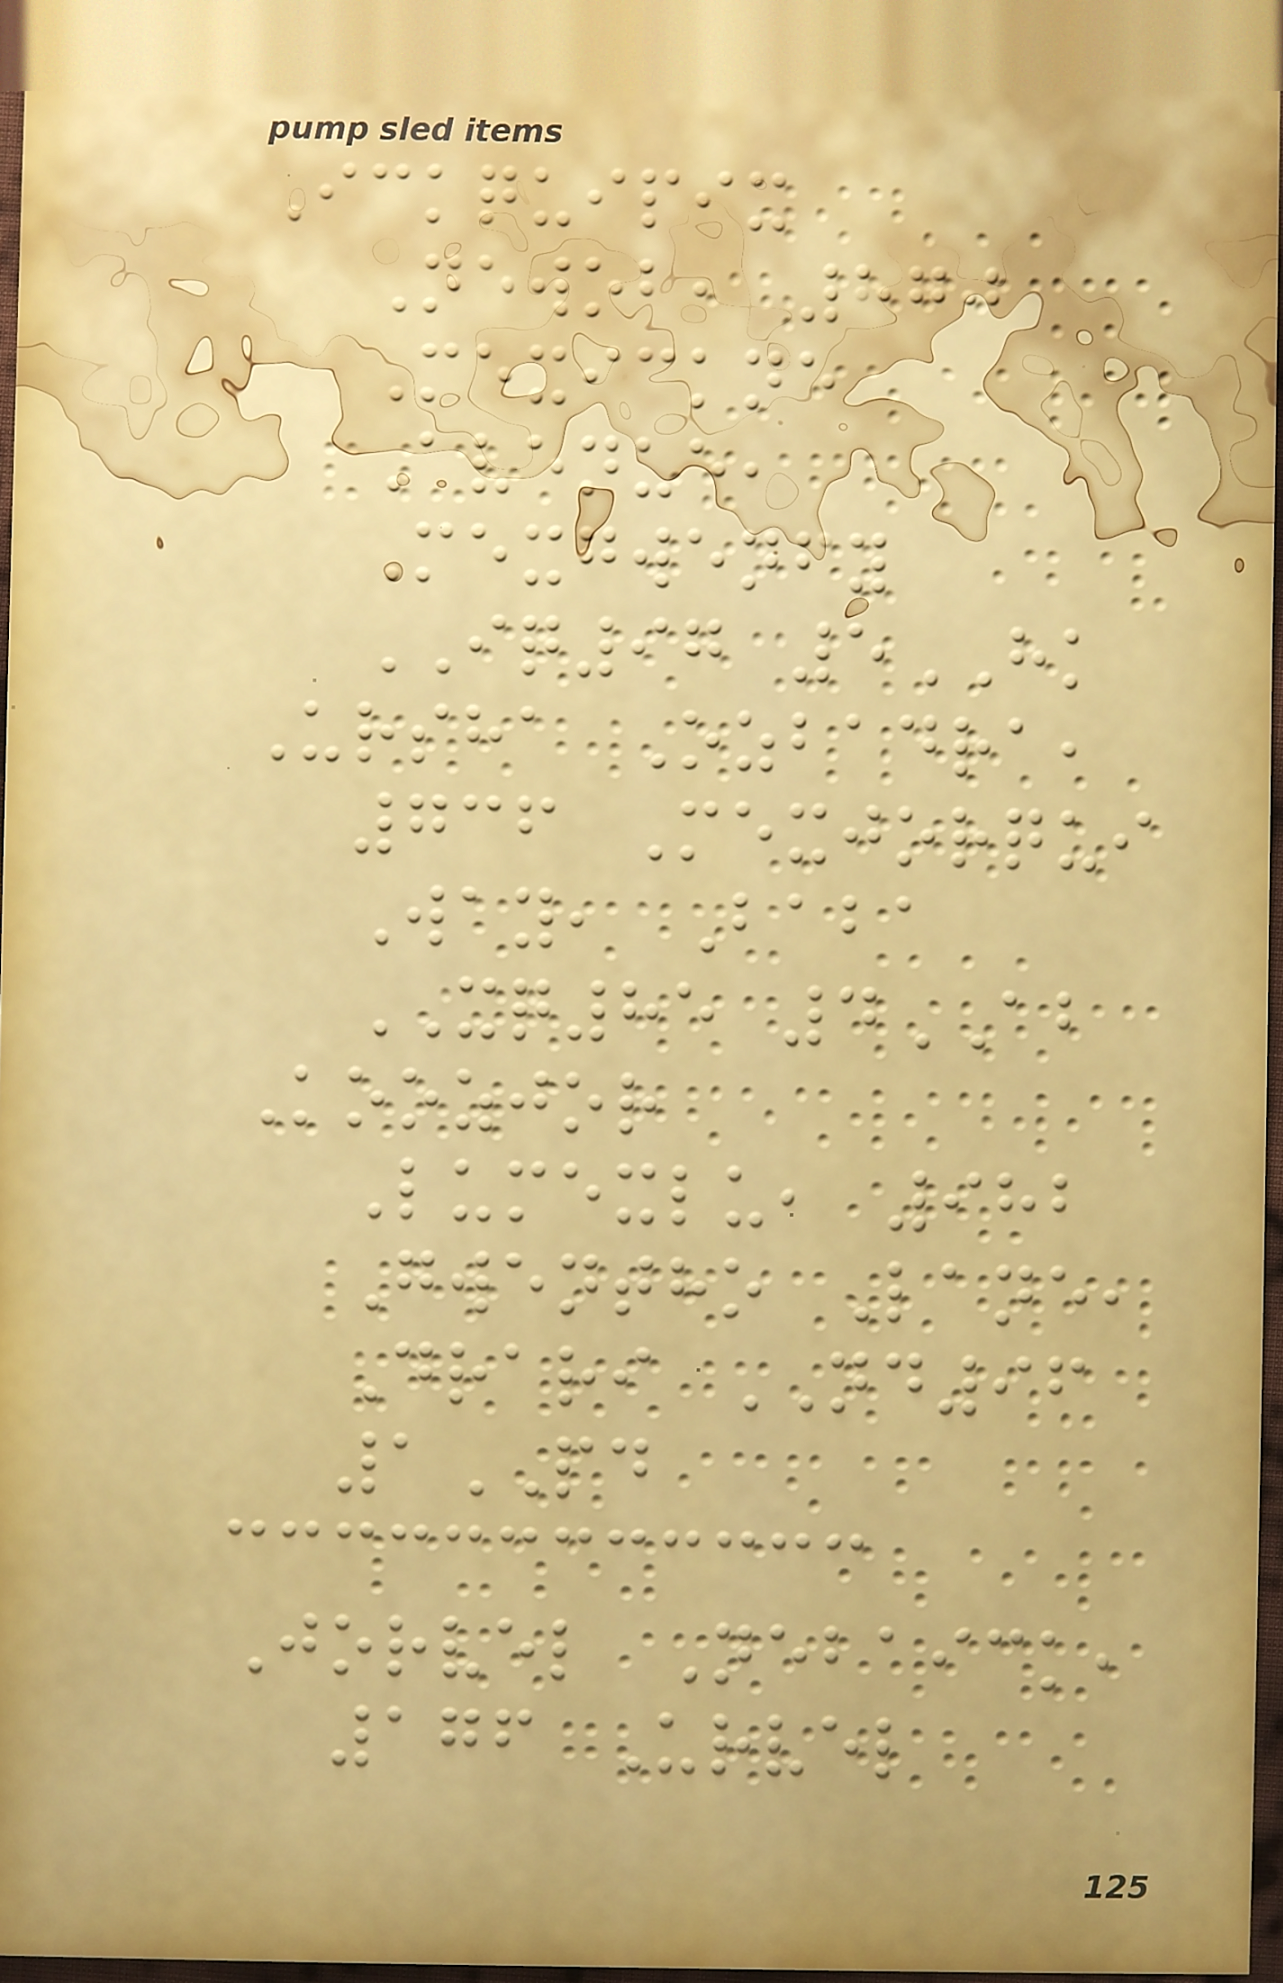Ickquipix
Newob, 870
Mexickne
Avenue,
Mexgwenfy
IQ97 5HK
Ursha Ozbadra,
736 Mexjorqui
Way, Baba
XQ85 4AB
Koozjor
Lumexlu, 982
Gwentho Lane,
Drari ND96
1PD
Jorvel Nebaick,
176 Urvel
